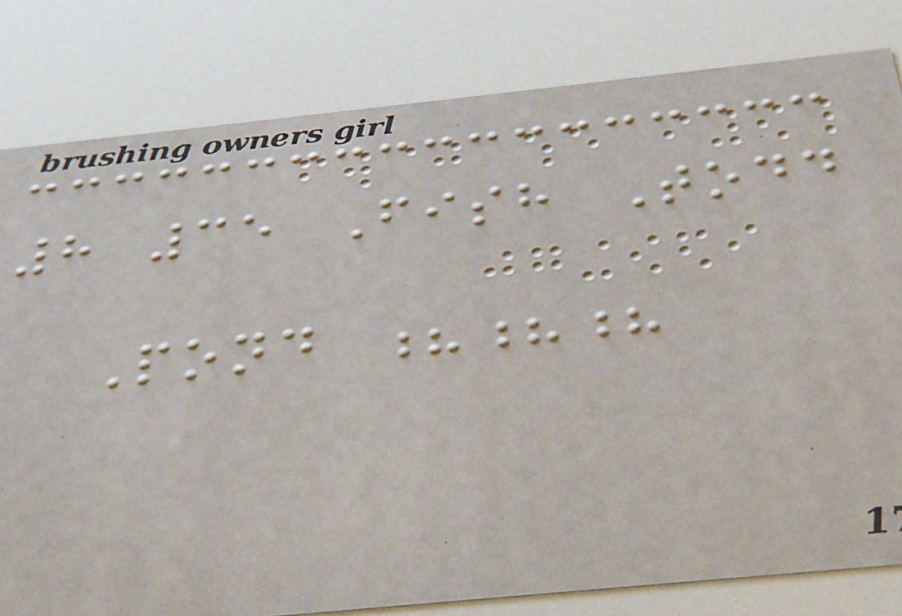8 35 Fish Todd
Pond ???
